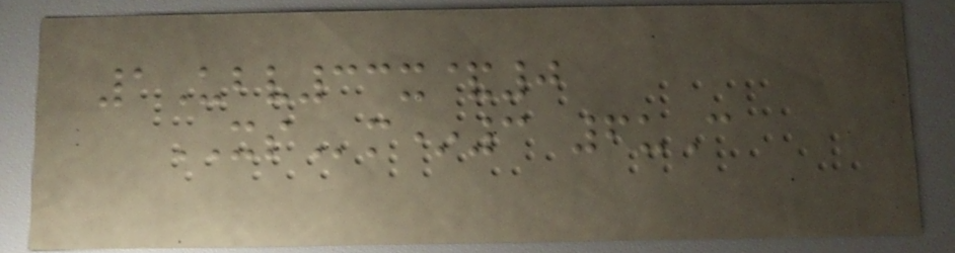1Ubv33x&0
XSm*3 6uC
